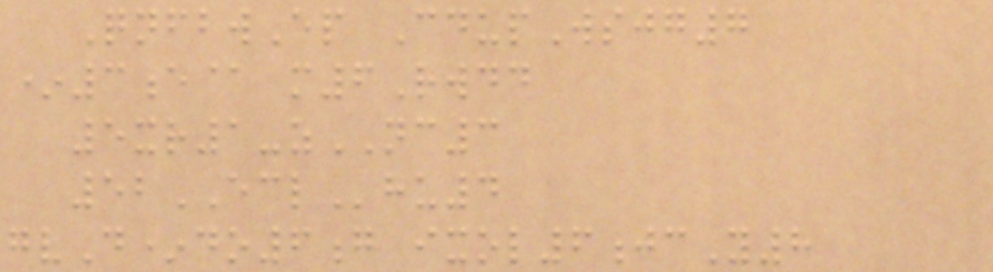QnfbwEp CdupWsjg7
*3e@ m6Rwdd
5xr1-zNC3
52ECLhu4
gvD*do6g ixol6jcY8
